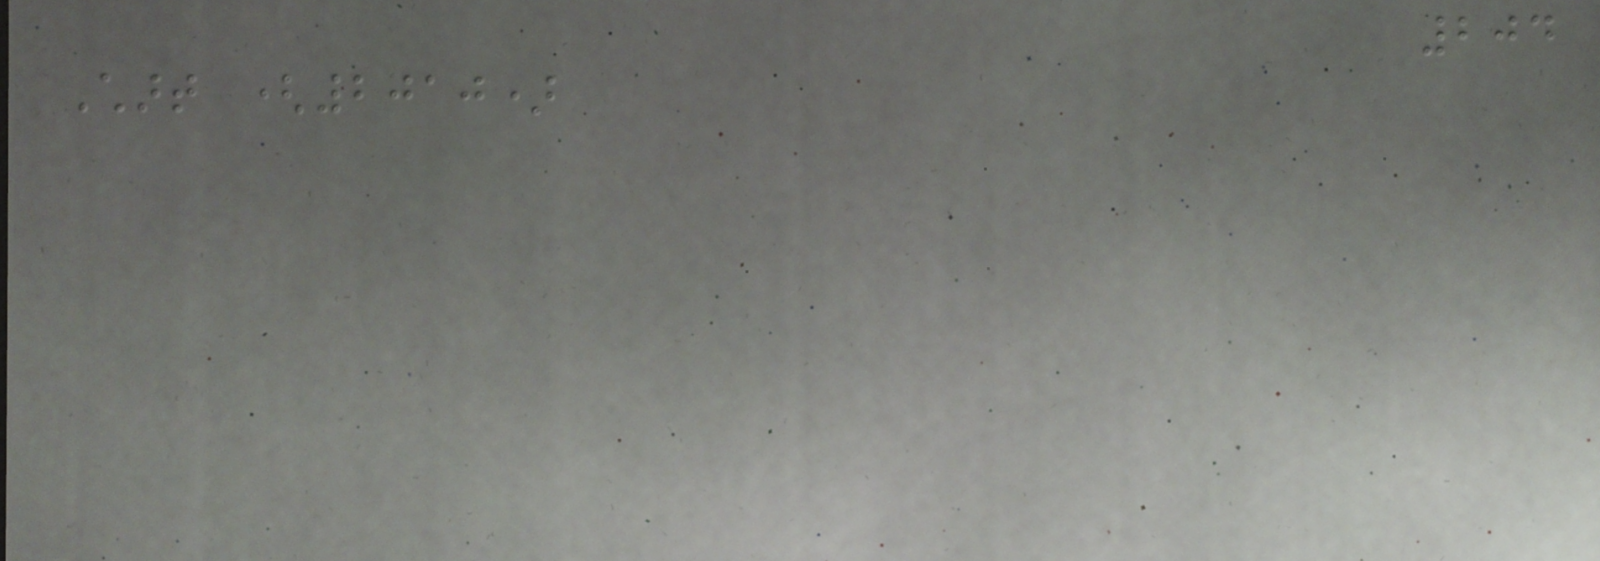204
Chart (2010)
